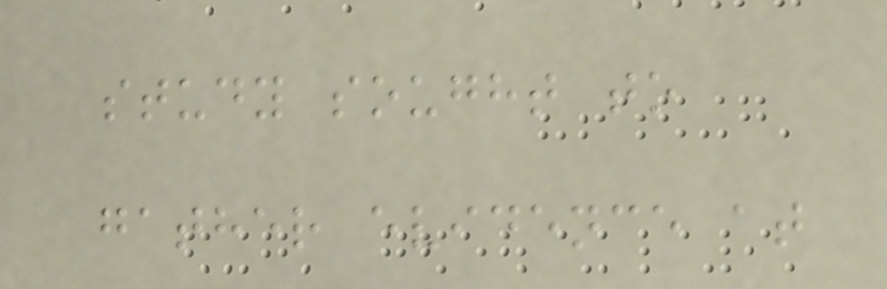study sought to
gather evidence at
